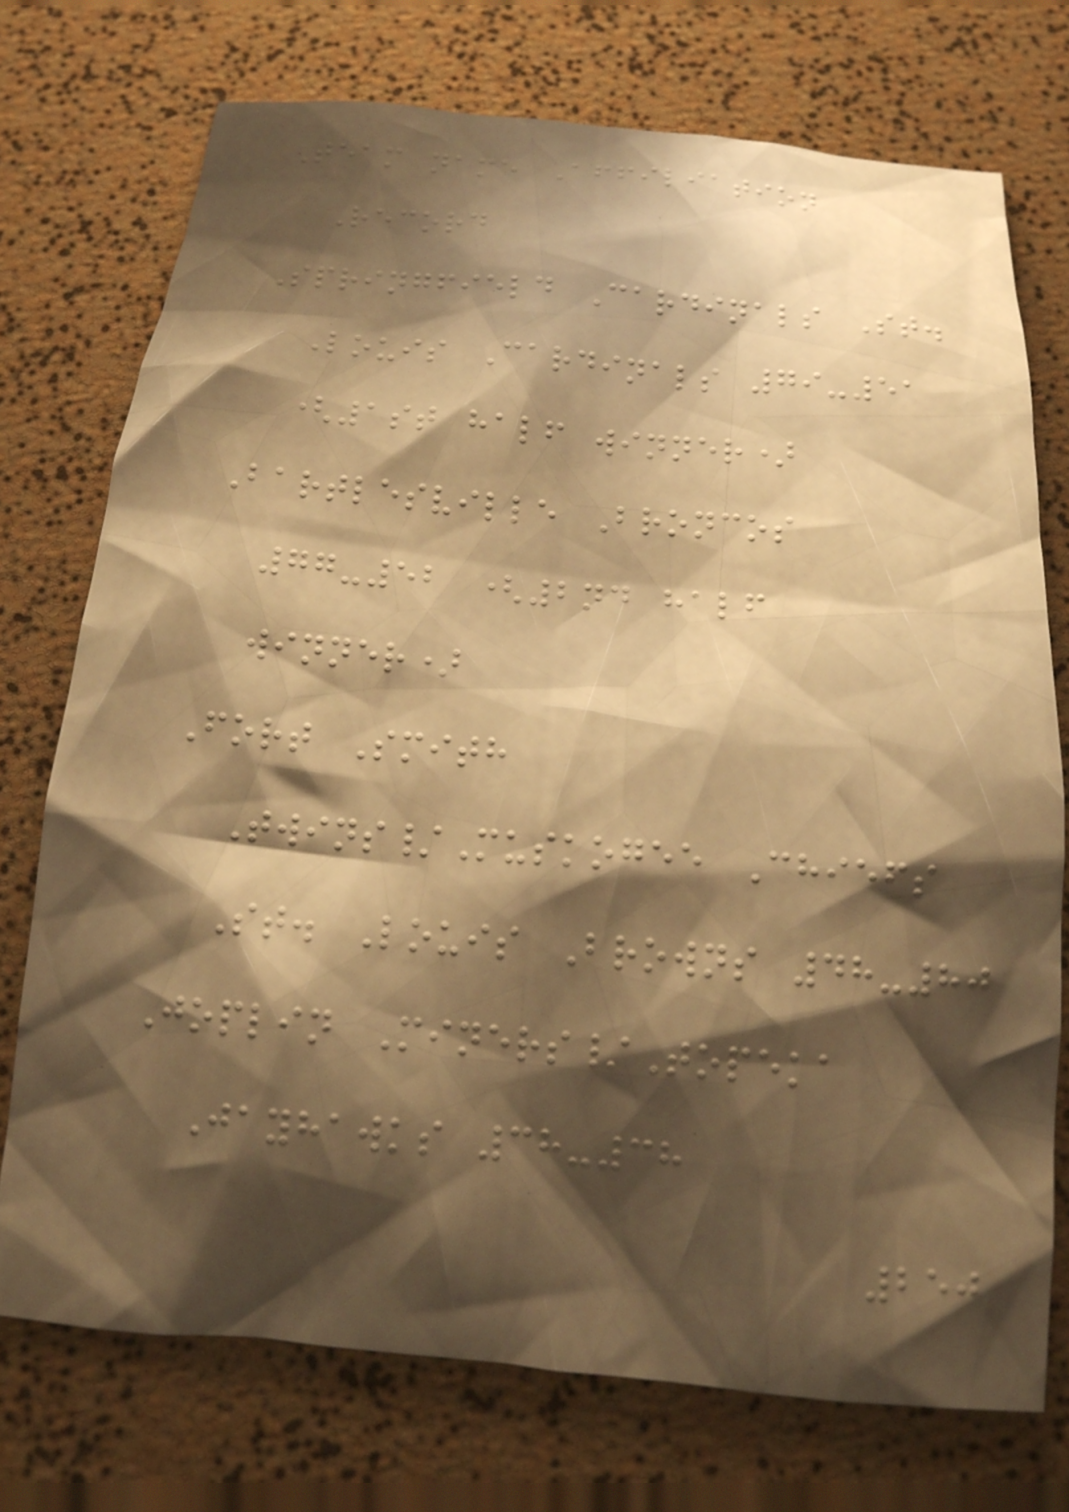Team name Affiliation
Record
Springfield Cardinals St.
Louis Cardinals 79-51
(1st half winner)
Bartlesville Broncos
77-52 (2nd half
winner)
Fort Smith
Twins/Muskogee Chiefs
St. Louis Browns 48-80
Joplin Miners/Topeka
Jayhawks 38-38
250
